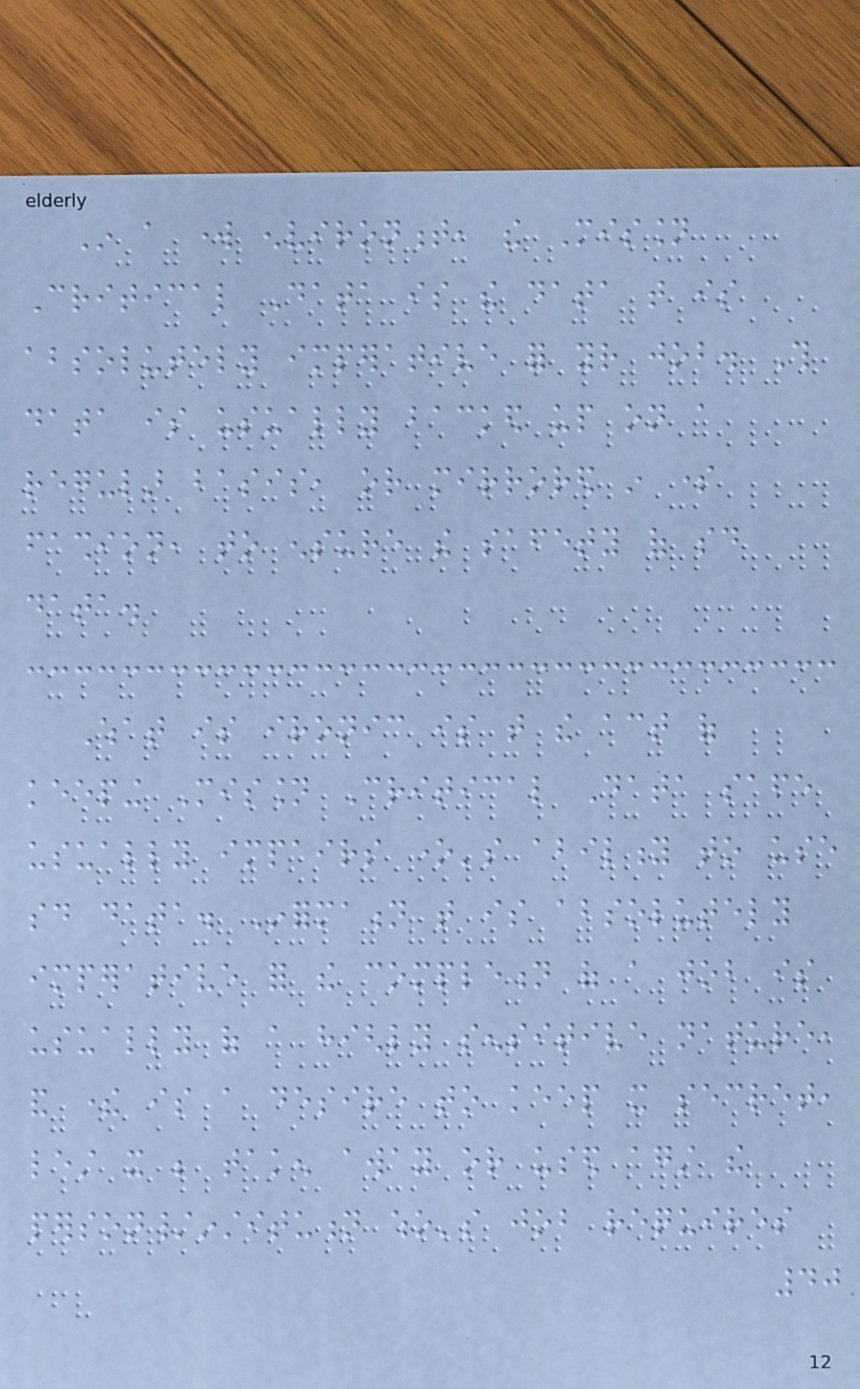In a work environment, the Mission
Critical Data is the data that is
absolutely imperative for your job. This
data is usually backed up on a
regular basis, or mirrored in some
fashion, to ensure the safety of said
data.
What is ironic is that the act of
keeping Mission Critical Data safe
usually impairs one's ability to use
said data. Information that is absolutely
imperative for the completion of a job is
usually of a highly sensitive nature,
and there is a desire to keep it secret,
lest it be taken away or used against the
person/institution who's job requires
40
